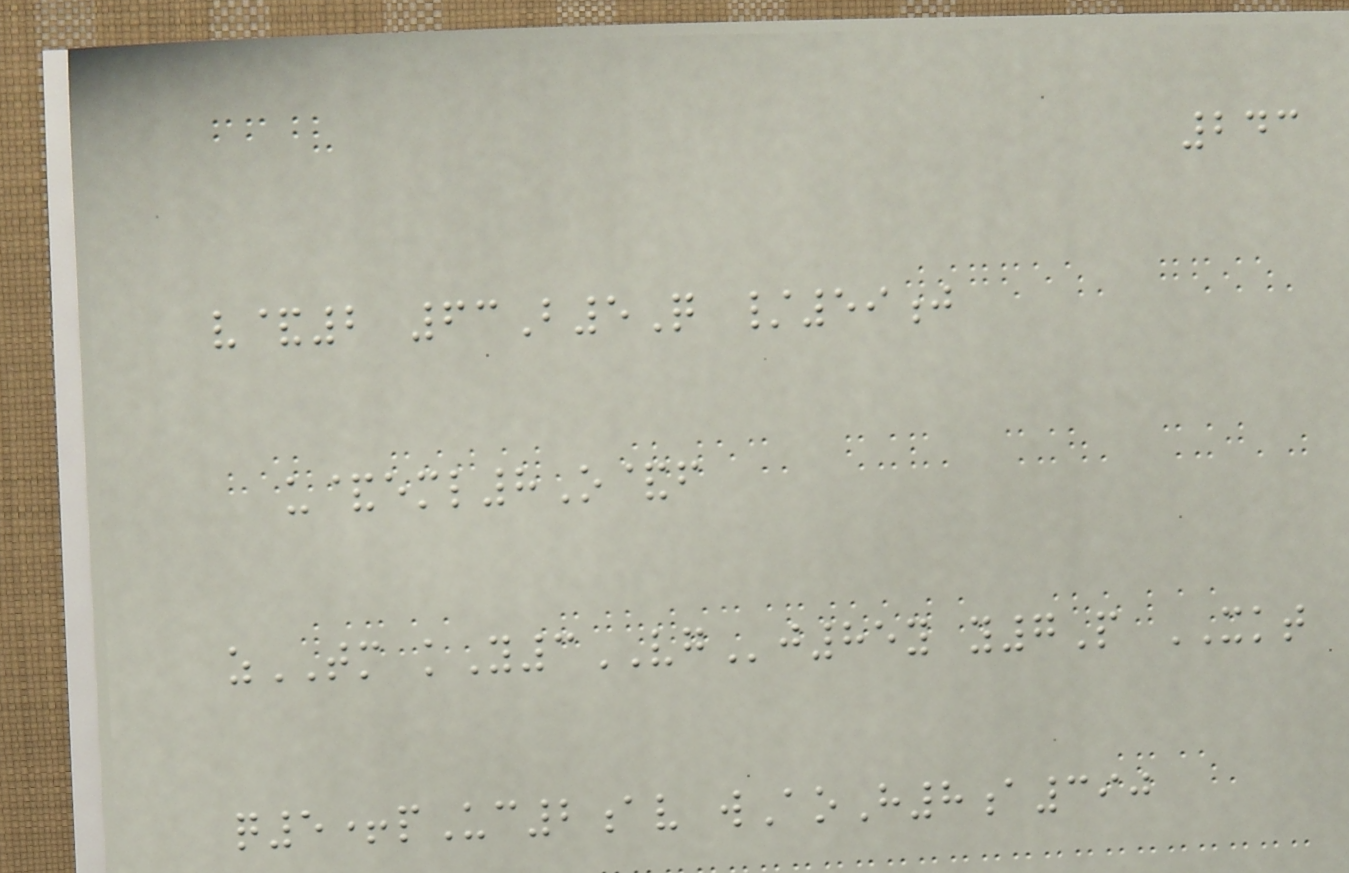243
v&2 63B5Q /59j
u&eml8O&f
zTM kY3VGj85y y7P XKT
q5+pUc2av wAoH8a390
